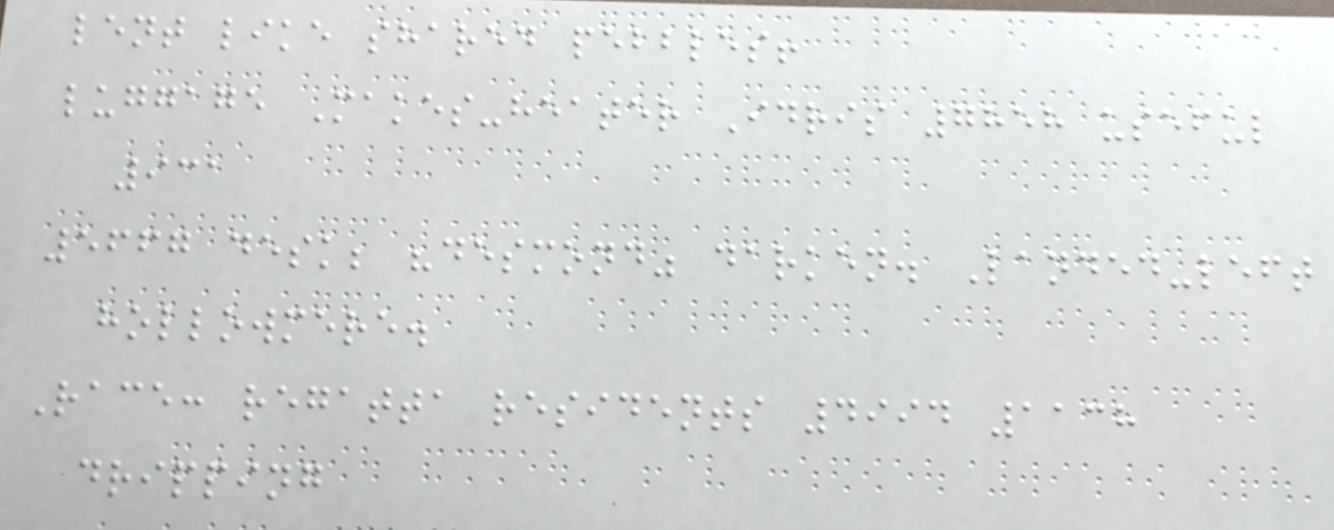lent like shared pebbles!
luggage Makes-heater Idris 7858 useful
931
5667 desk; "desmond" darken. Landed-left
hollowmere.
Race: regatta residents 4994 1138
dripping
